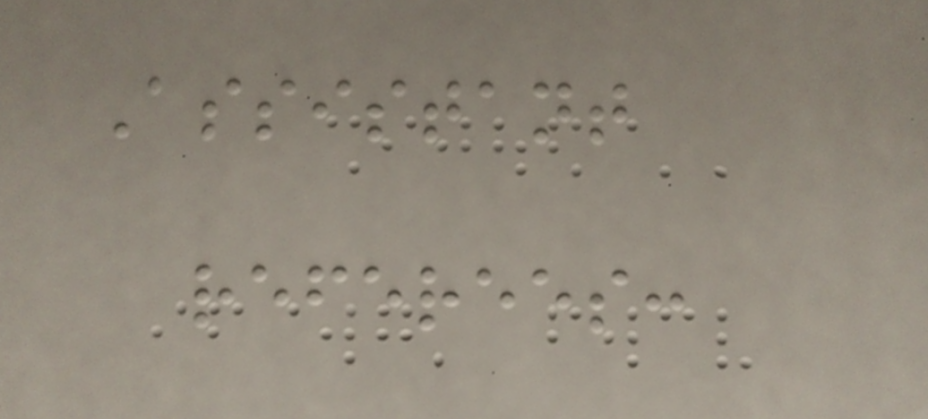Assistant
referees:
